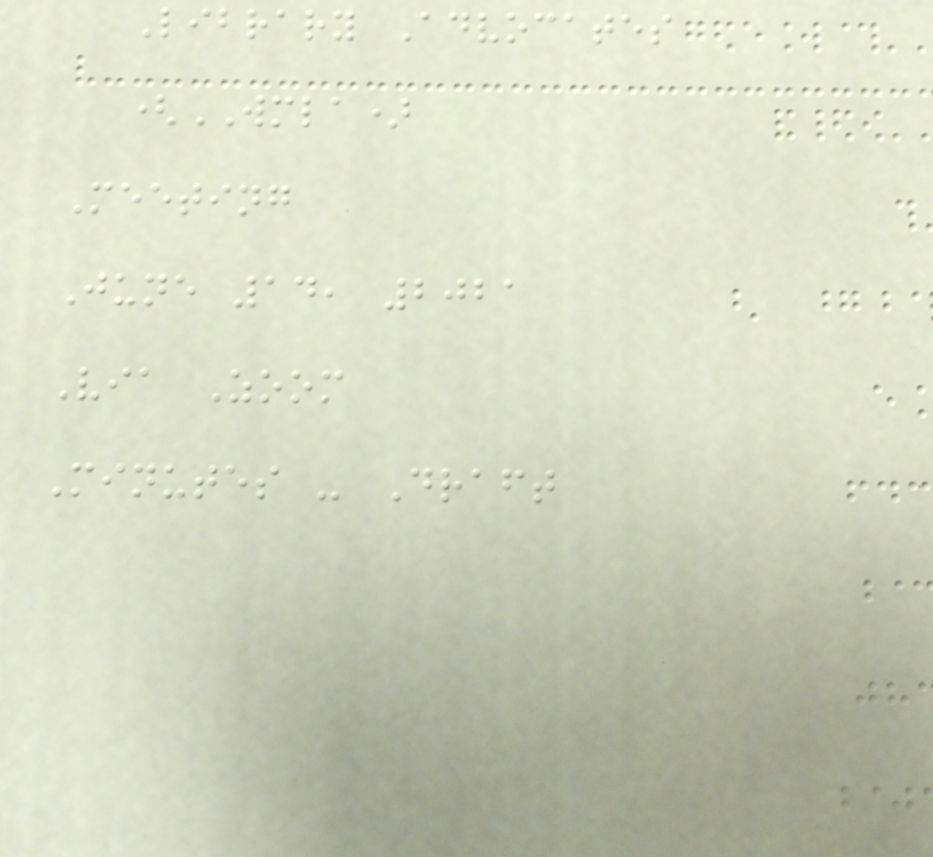Library Advocates
(WMLA)
Meeting
June 14, 2021
Via Zoom
Minutes - Draft
